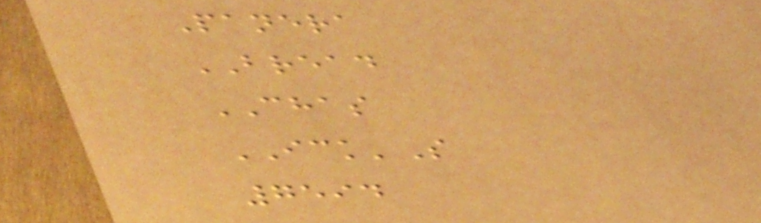Panera
BREAD
CHAS
ICK'S
7594
